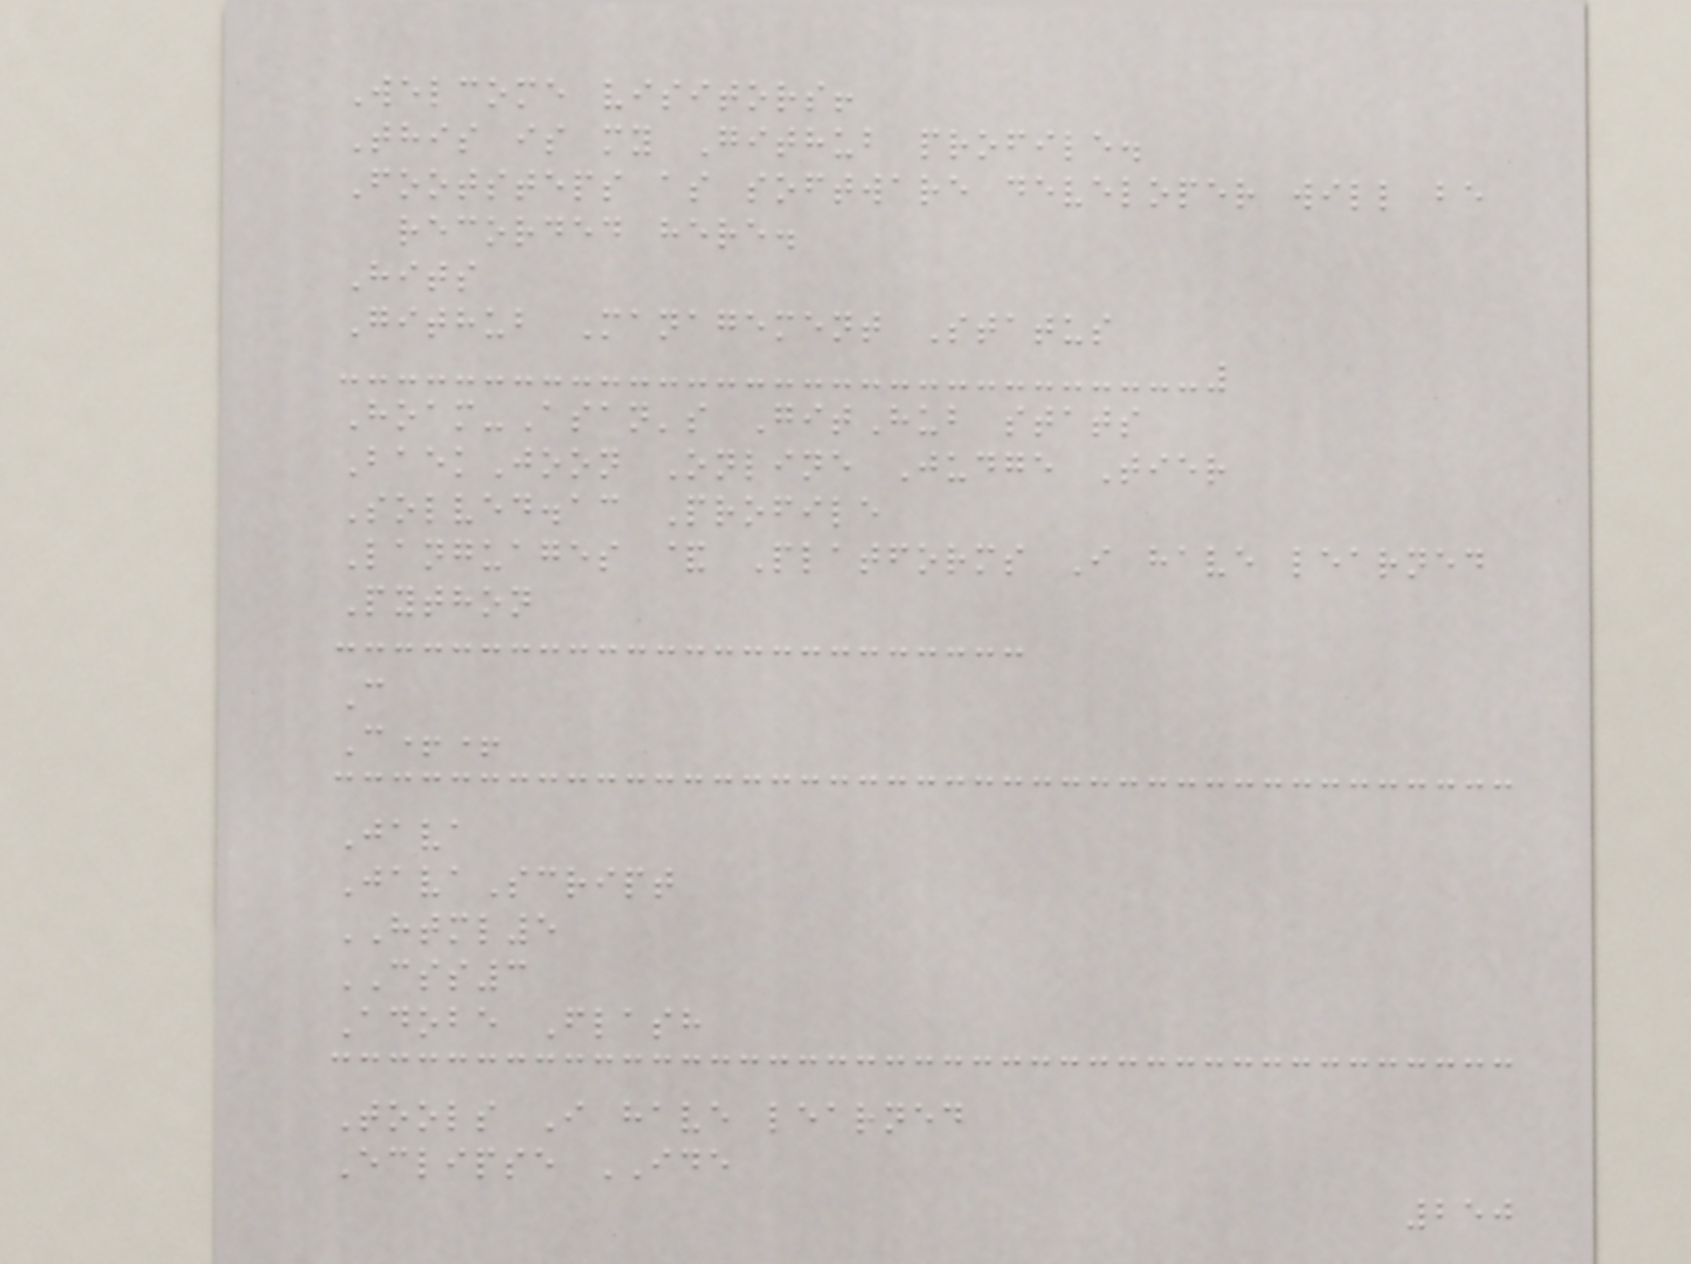Welcome visitors!
This is my Github profile.
Footsteps as software developer will be
recorded here.
Hits
Github Management Status
Hoam-Asan's GitHub stats
BaekJoon Online Judge Tier
Solved.ac Profile
Languages & Platforms I have learned
Python
C
C++
Java
JavaScript
HTML5
CSS3
Adobe Flash
Tools I have learned
Eclipse IDE
250
